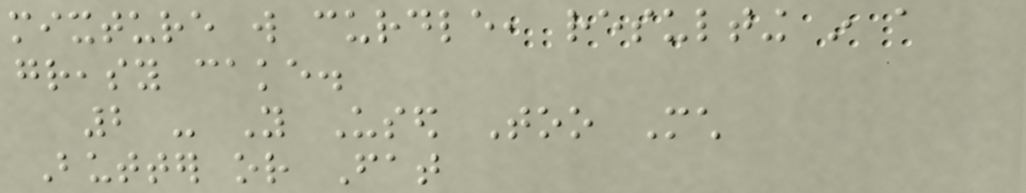mixture will curdle, resulting in a
greasy cake.
2 - You Used Too Much
Butter or Fat
